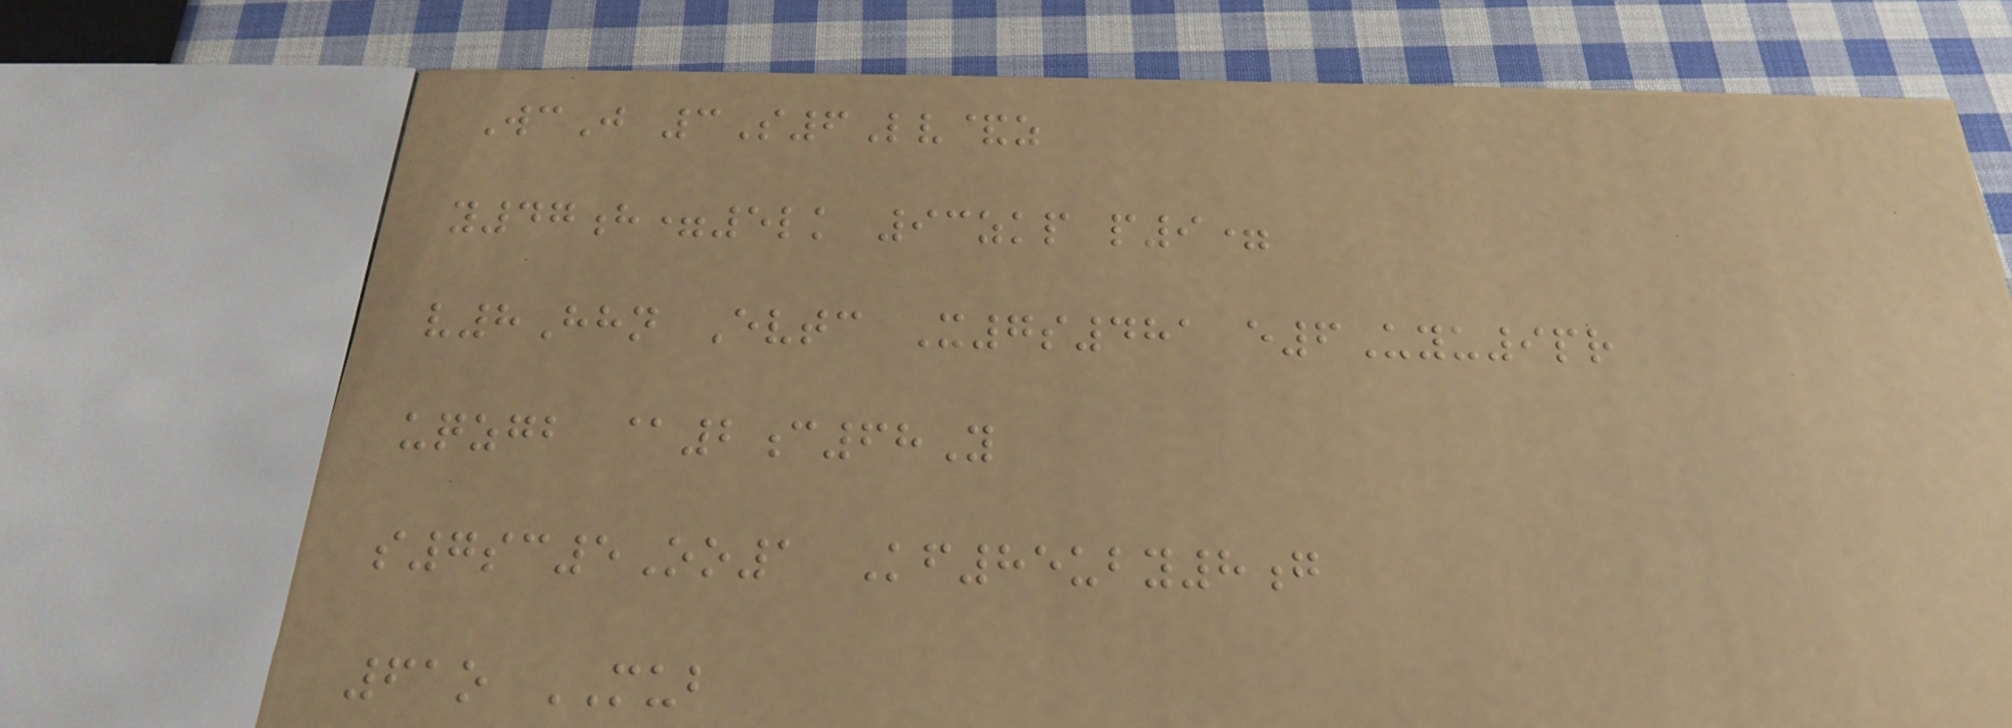WcJ 3S6Lv&z
y47h=5lk 93zkp p9=
v8Hhn Evtc X7s481 e6Uyu9pr
uqzgb @2c68Y
s7sc5Oo1 Kf85uby8g
61o MUB
